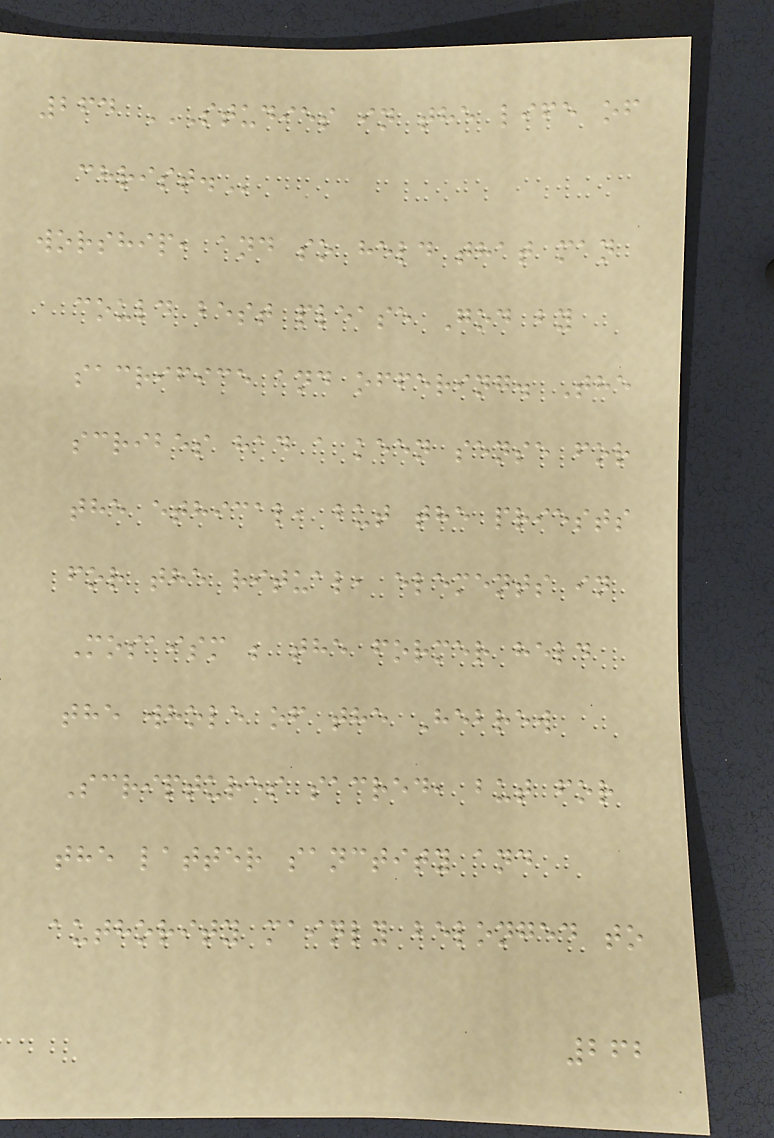264 STUDIES IN THE LIFE OF
CHRIST.
worship, and so held that man
could best please God by
sacrifice and offering. The
scribes had a keen sense for
the ethical, but the priests
for the ritual, elements in
Mosaism ; the former held
the whole of the Hebrew
Scriptures sacred, but for
the latter sanctity and
authority mainly belonged to
262
